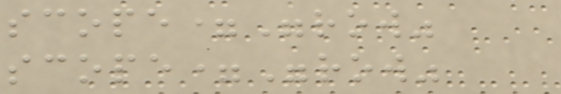scope="row"
scope="row"
